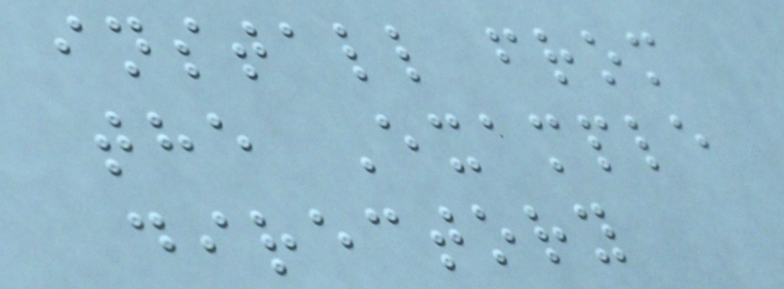install from
the Example
directory
